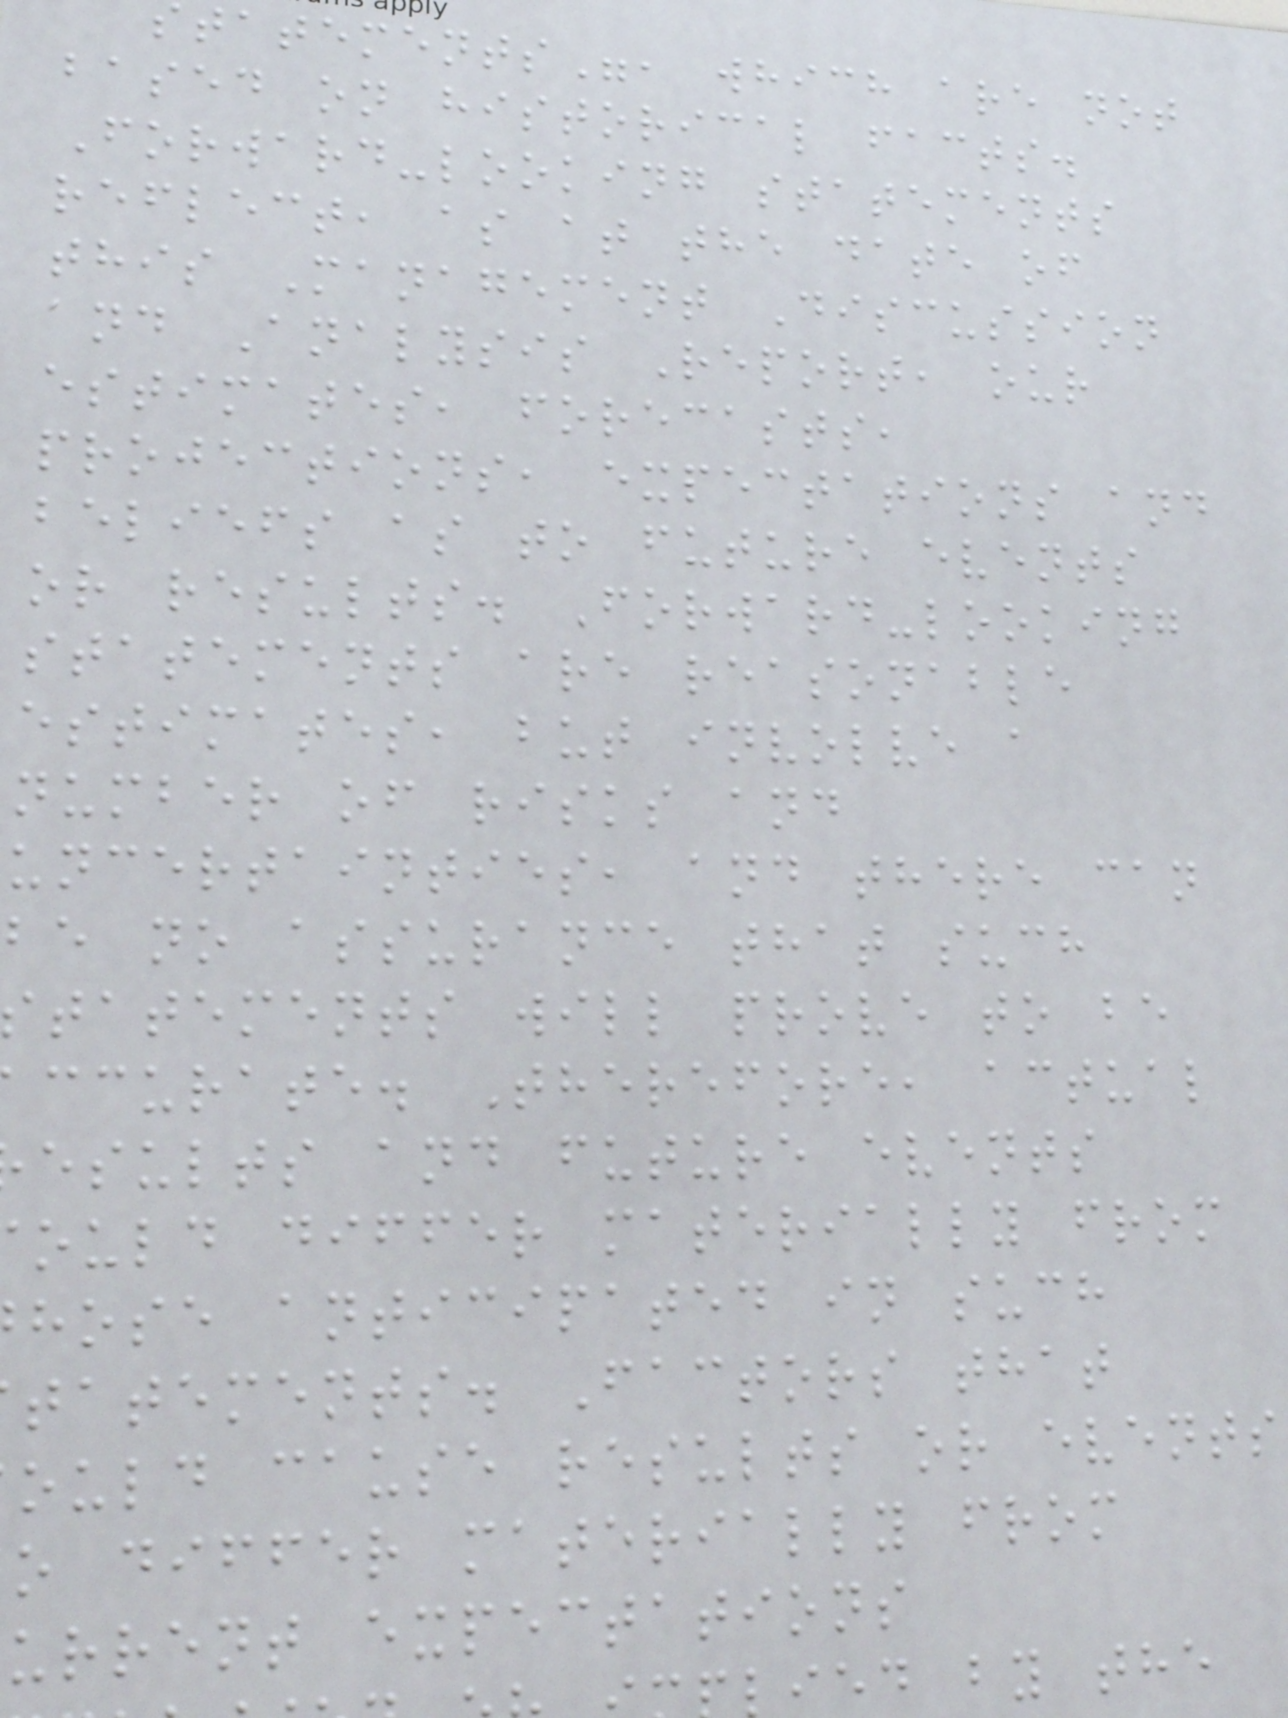tatements", which are not
based on historical facts.
Forward-looking statements
reflect, as at the date of
this Management Discussion
and Analysis Report, our
estimates, forecasts,
projections, expectations and
beliefs as to future events
or results. Forward-looking
statements are reasonable
estimates, but involve a
number of risks and
uncertainties, and there can
be no assurance that such
tatements will prove to be
ccurate. Therefore, actual
esults and future events
ould differ materially from
hose anticipated in such
tatements. Factors that
ould cause results or events
o differ materially from
urrent expectations
ied by the
